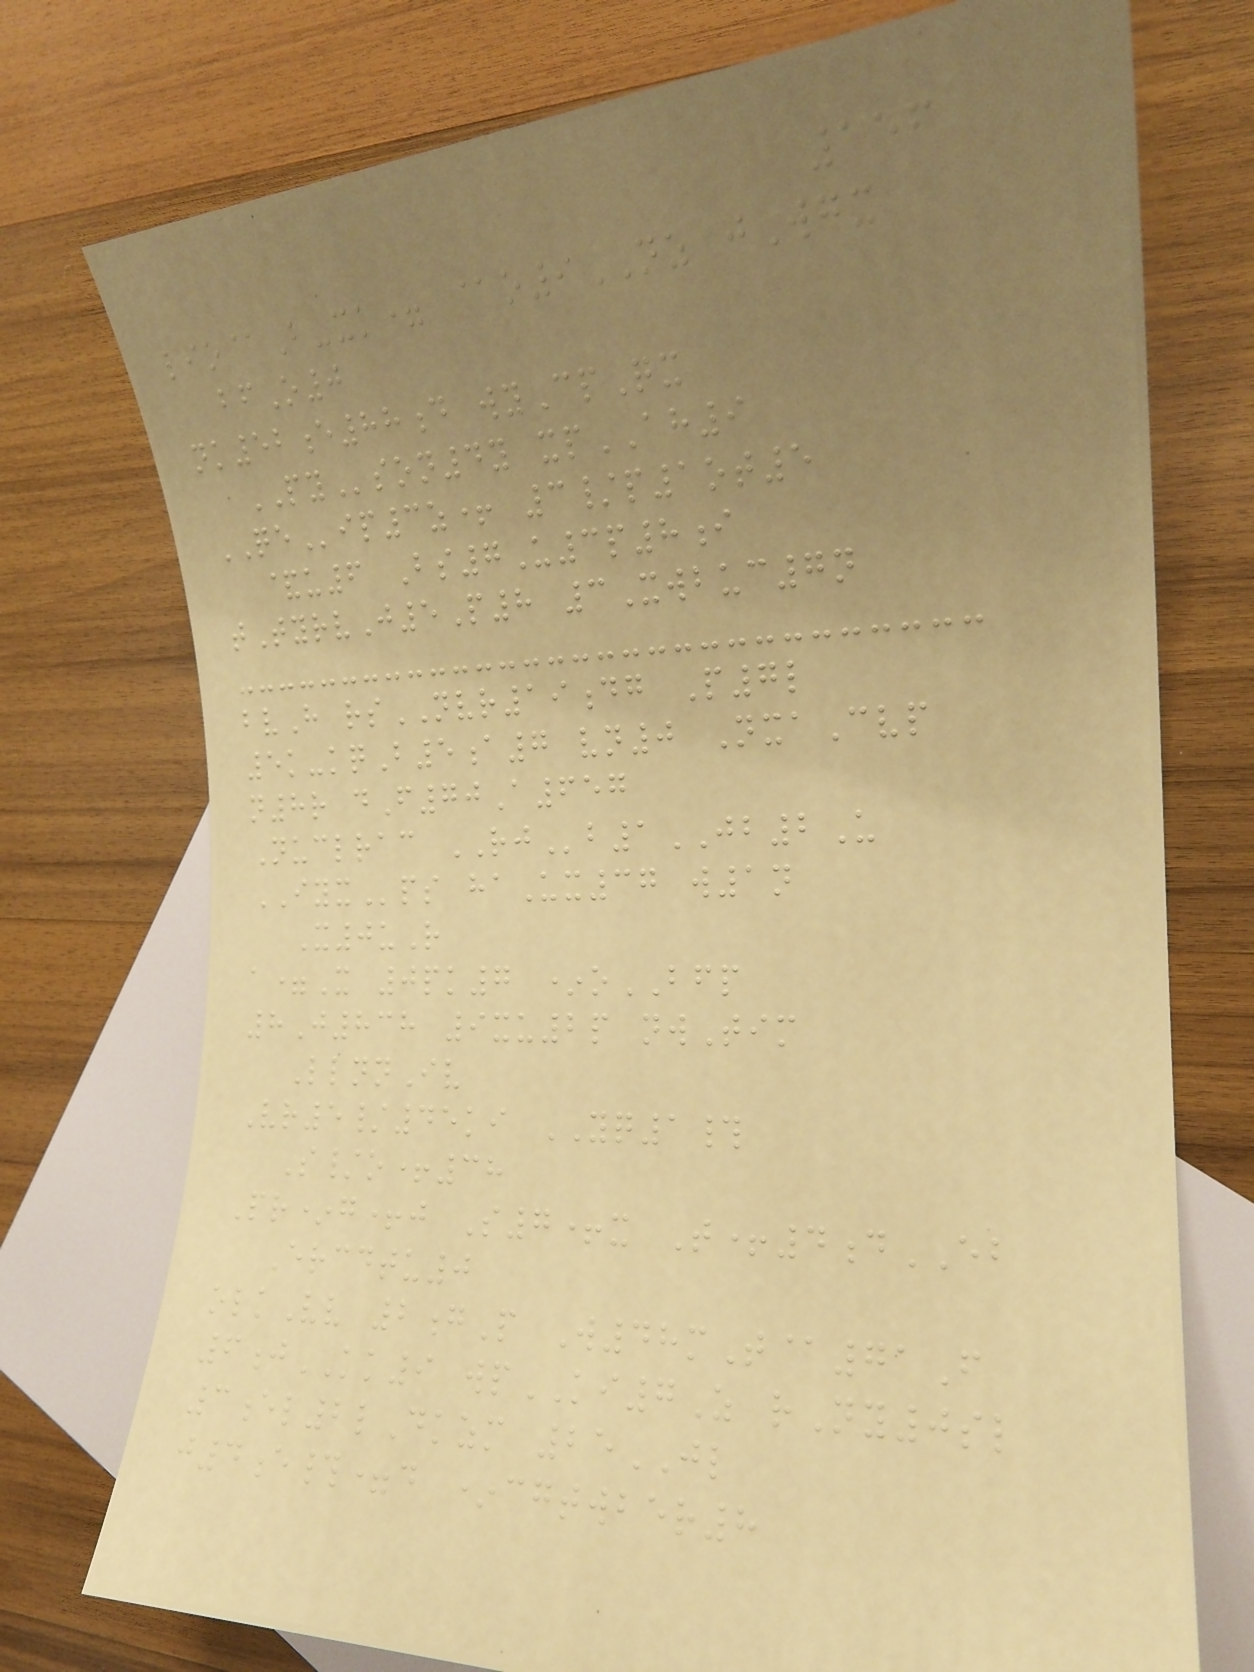156
lio@B-xk= @o9NZ jWgx
bfO0
nk52e88d wyCpQx
PYson4y xpAH9
QEip3z+ 3/p1ot5
&u6 Bs7U3p8i
tTyrvJ5P8 3Xwbuc7n
bvH rsNVR19dg P7l
5k-kqB5a7 vn0 NxaCvp
n8r dF70A657
Nuclrac RJb1JB2U
IYXps haUx37 w1n
X0uR
a=X 0pk7 *oBFP
8J838 9xu2p nwTim
LlnnIv
Vr5/45ki YQ1#
S/o+38
Pr*g+j S7+x T+4dEB
Ercdtu0
olkVv 2gP W48mT@71F
6jKK9 wpKI7Z rNy0sl
3el2lDkzm 25JL
j4e#=d *cgtwber8
